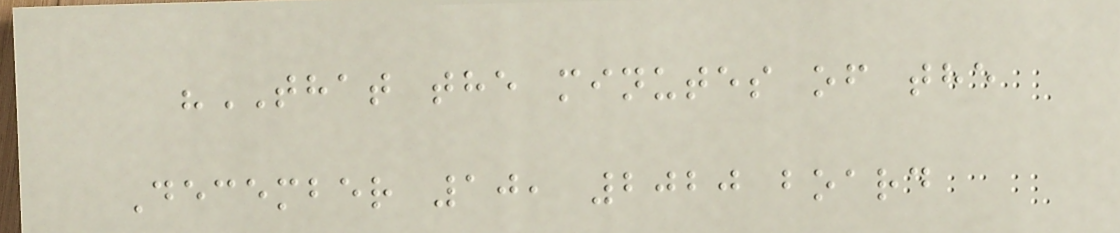"THAT the minutes of the
December 10, 2020 board
